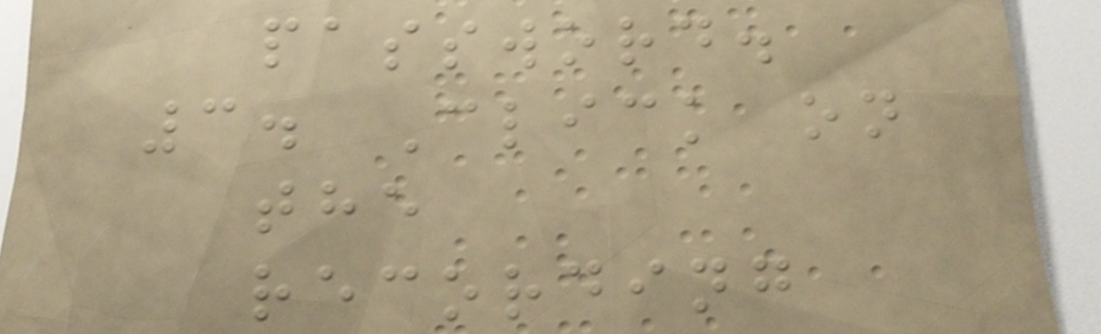password.
3. Click on
the
recording
